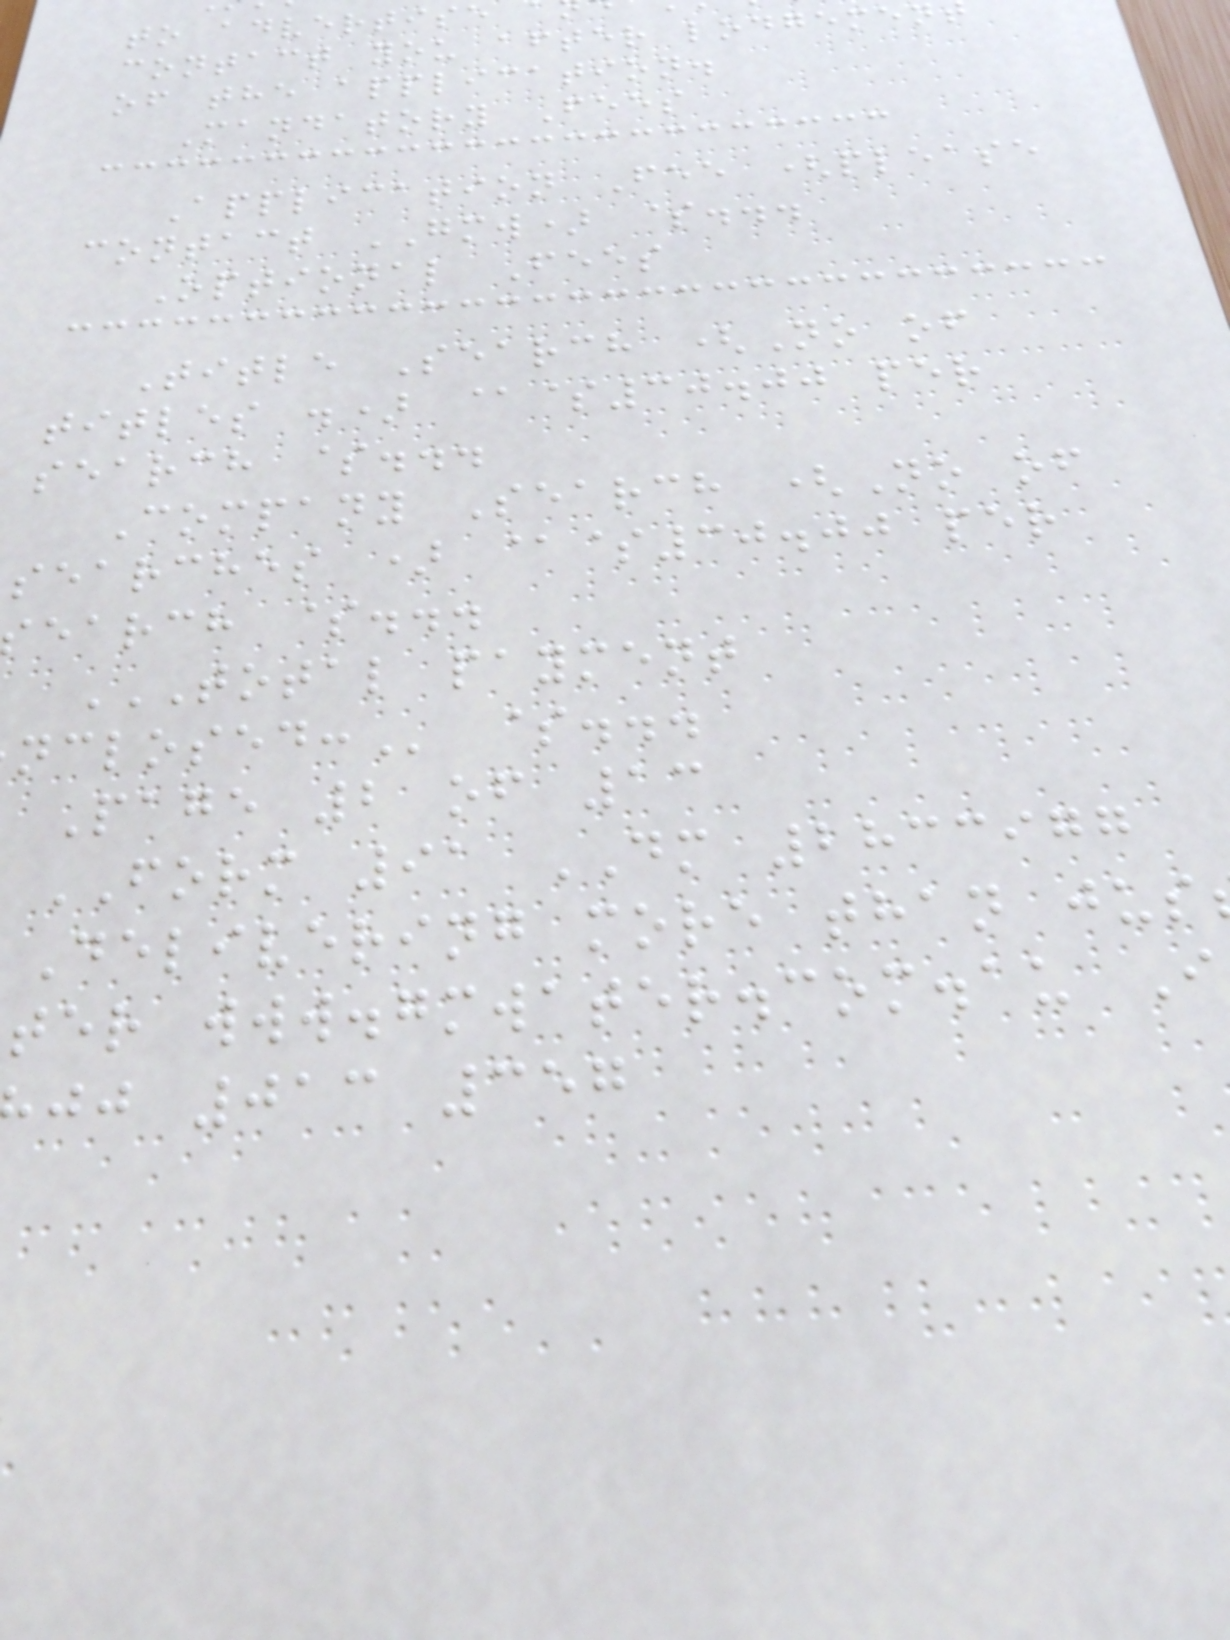to advertise
contact you after lodgemen
of the application.
Mandatory Fees
Application Fee (please
contact GMW) $...
Optional Fees
Title Search (No of
titles .) @$30.00 per
search $...
Company Search (No of
searches ) @$30.00 per
earch $...
TOTAL PAYMENT
$...
Page 2 of 13
FORM 91 DM 2833977
Delivering more than jus
ter www.gmwater.com.au I
jj 013 357
